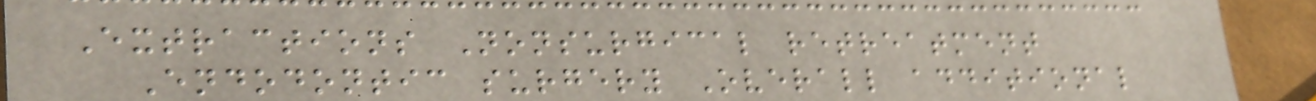Extractions Nonsurgical retreatment
Endodontic surgery Overall additional
